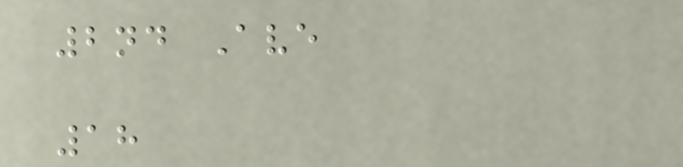2nd Ave
18
